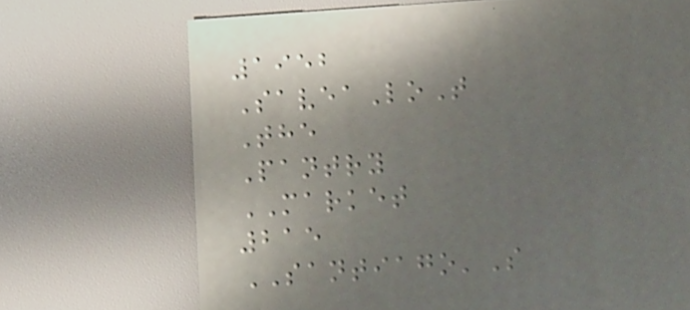1952
SaveaLoT
The
Pantry
MARKET
215
SANTIAGO'S
